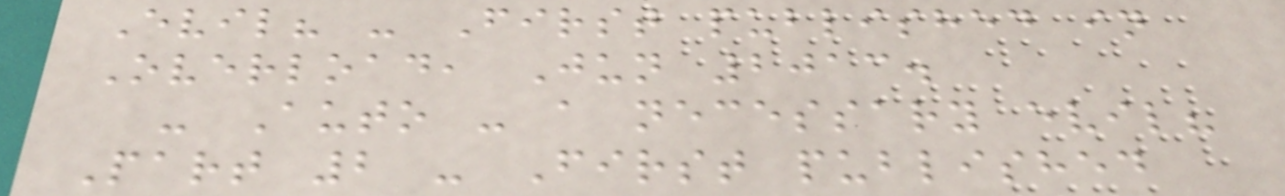Evil? - First published in
Overload, Jun 2013.
- Auto - a necessary evil?
Part 2 - First published
